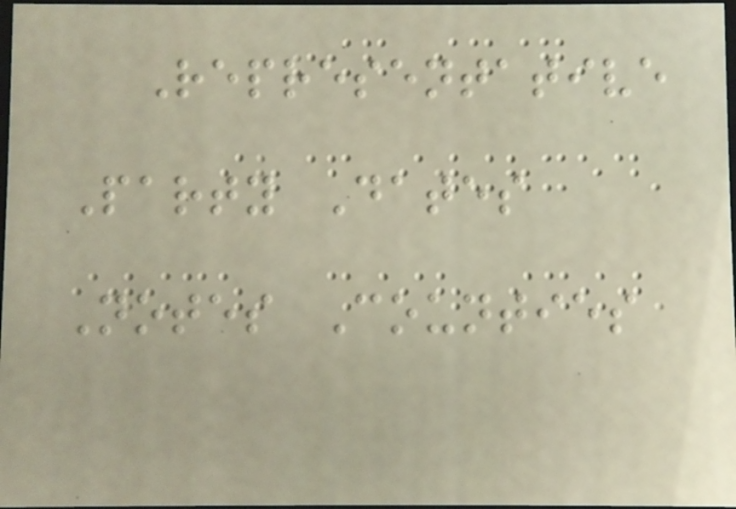Representative
Party Dates
Notes Counties
